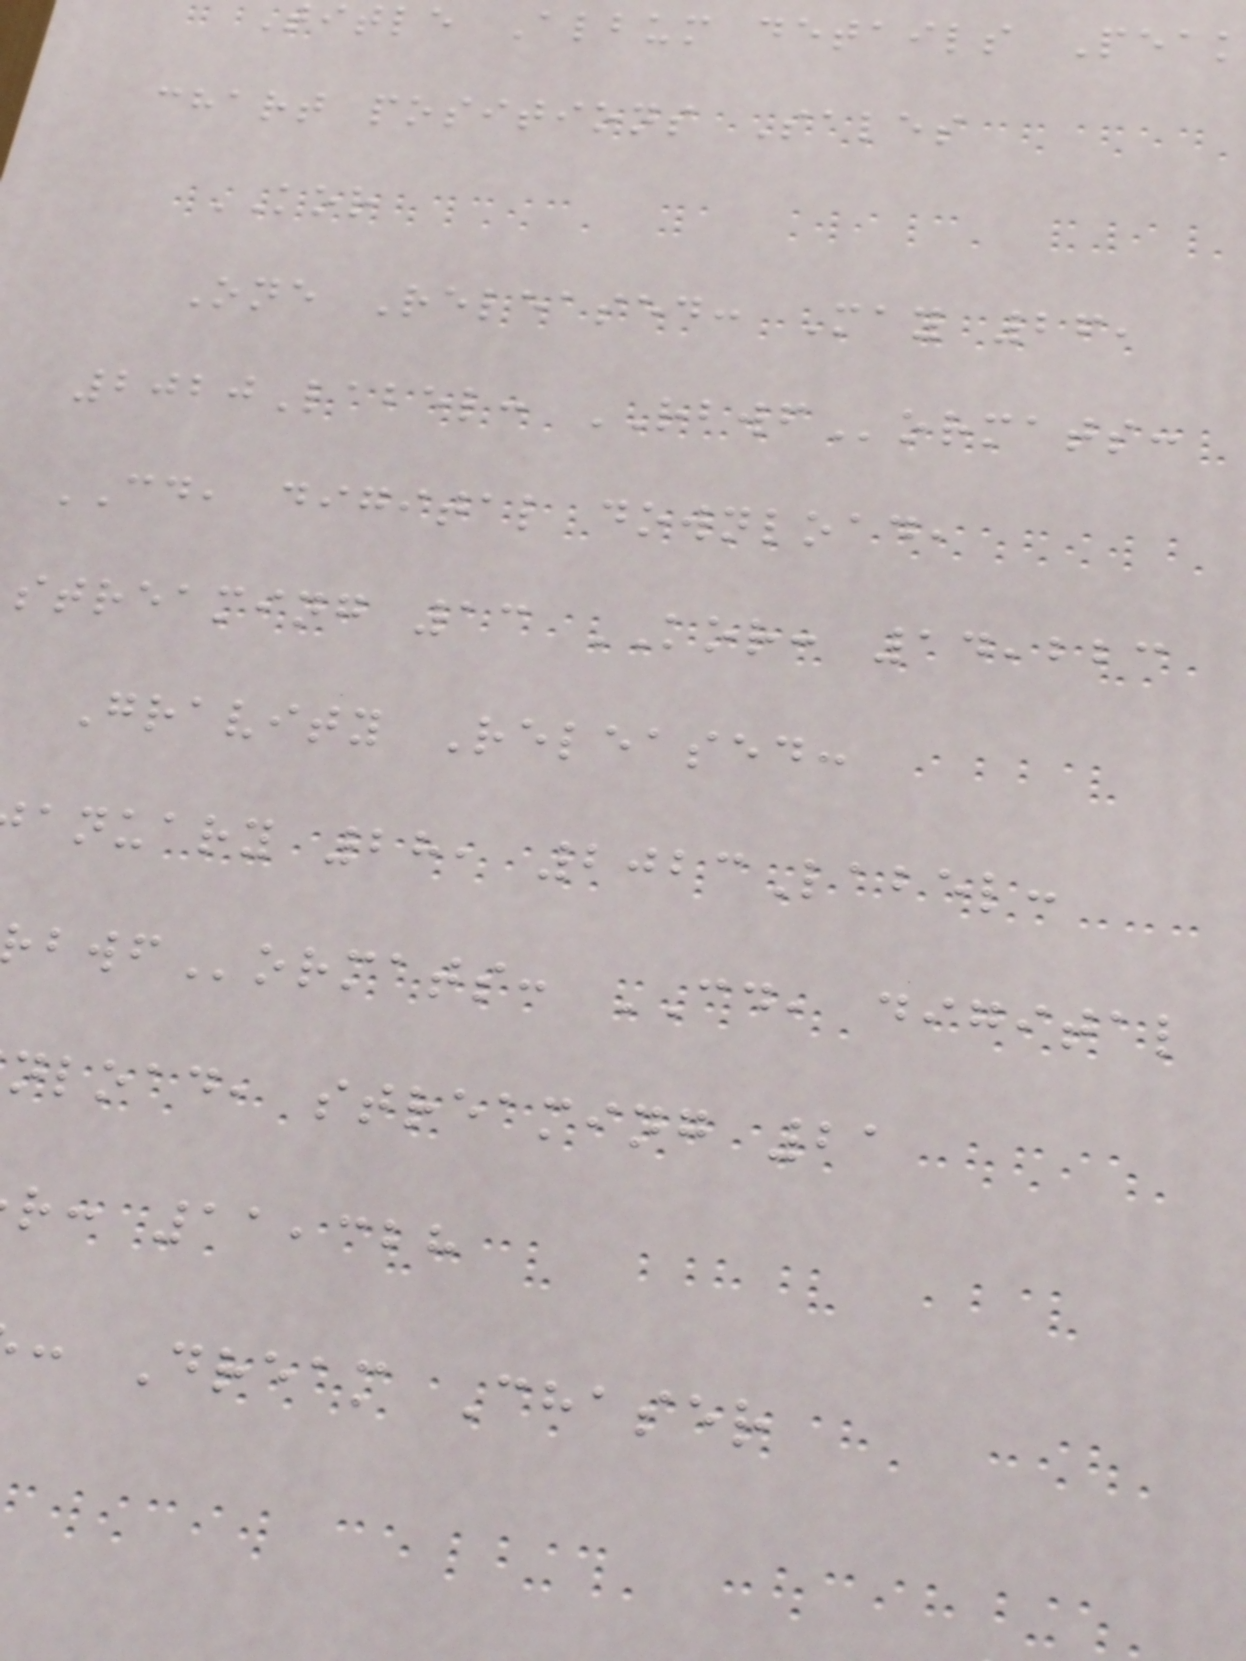Title Album details Peak
chart positions Sales
KOR
One Released: May 26,
2020Label: RBWFormats:
CD, digital download,
streaming 13 KOR: 14,223
Gravity Released:
anuary 28, 2023Label:
ormats: CD, digital
nload, streaming 21
r: 11,328
: Dream Chaser
